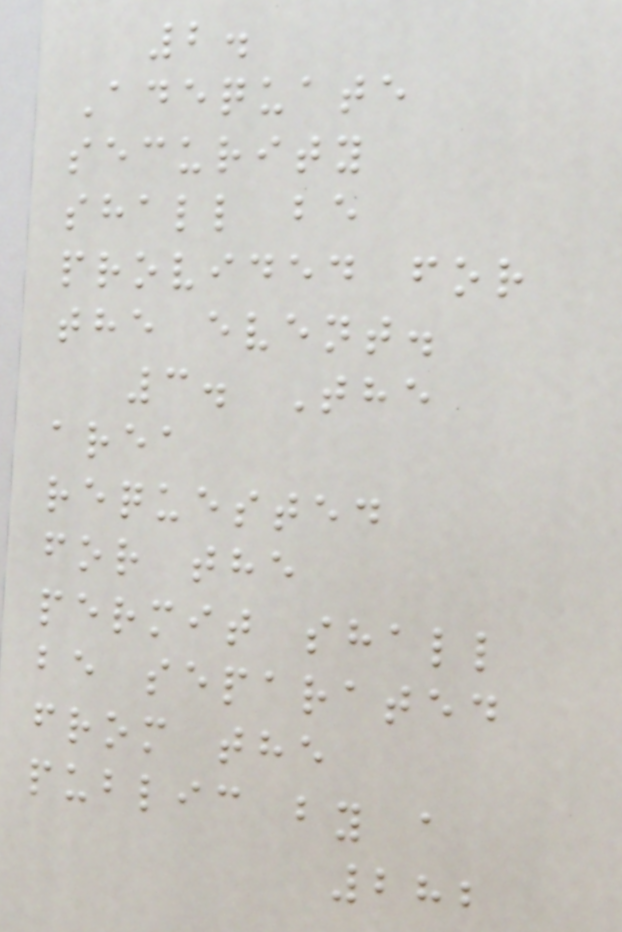2.
Adequate
security
shall be
provided for
the event.
3. The
area
requested
for the
permit shall
be separated
from the
public by a
282
